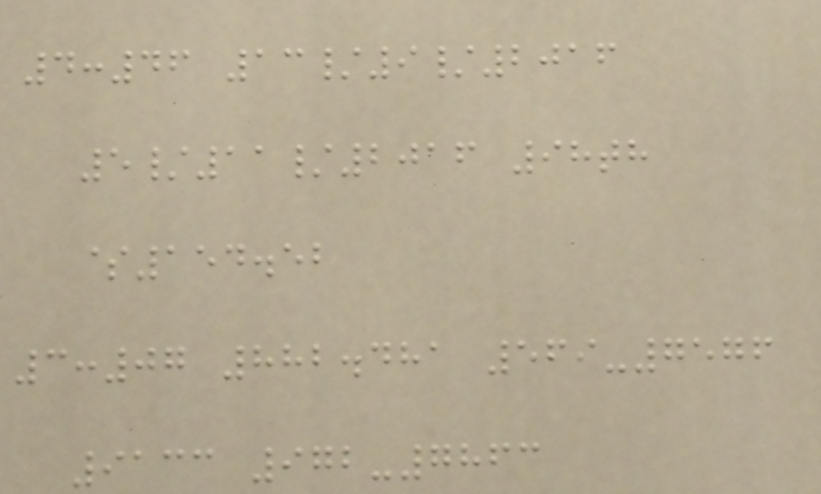4:46 13/9/2016
5/11/2016 98th
$154.52
3:07 882.481 569-7576
9133 972-7863
